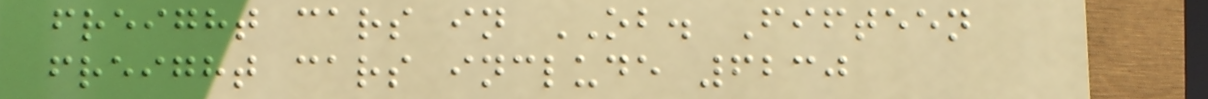freight cars in OB. Fifteen
freight cars include 6230
